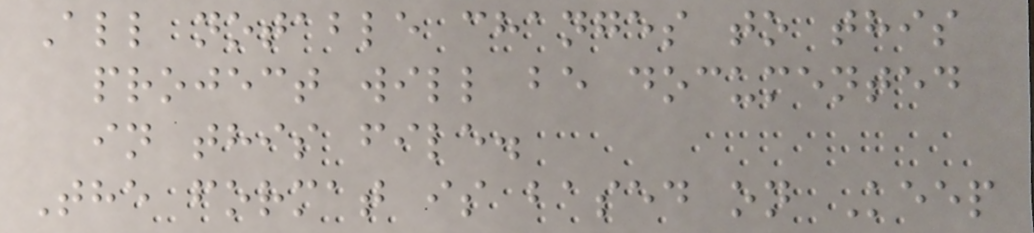All notable changes to this
project will be documented
in this file.
The format is based on Keep
